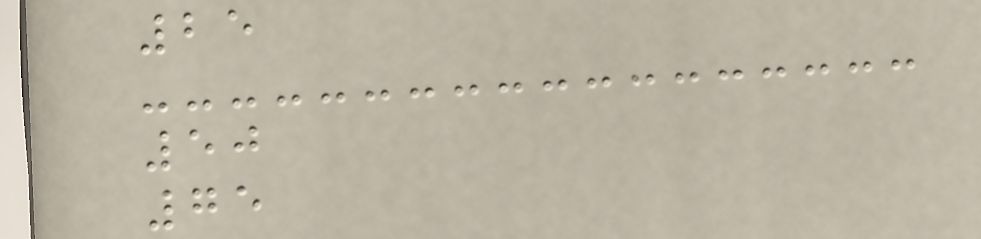25
50
75
